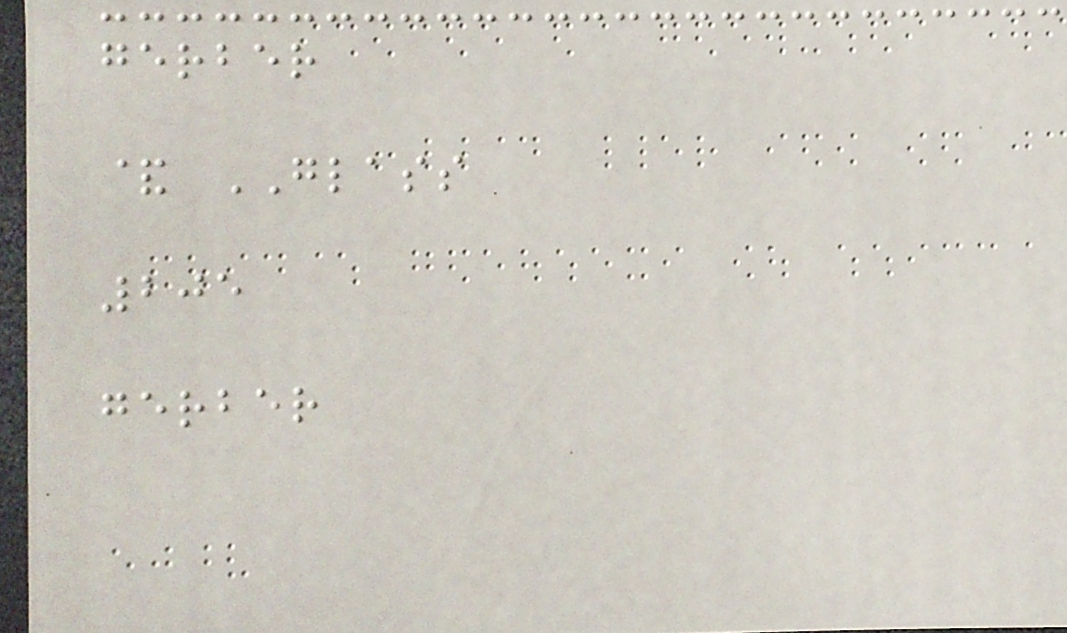gerber
& GLASS
205
gerber
